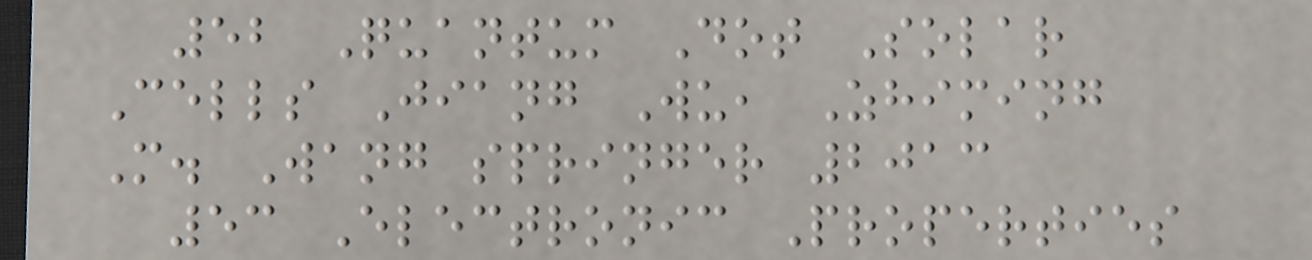52 Quantum Dot Solar
Cells Jiang Wu, Zhiming
M. Wang springer 2013
53 Electronic Properties
